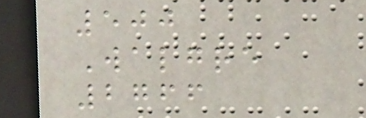500
Walgre
2766
